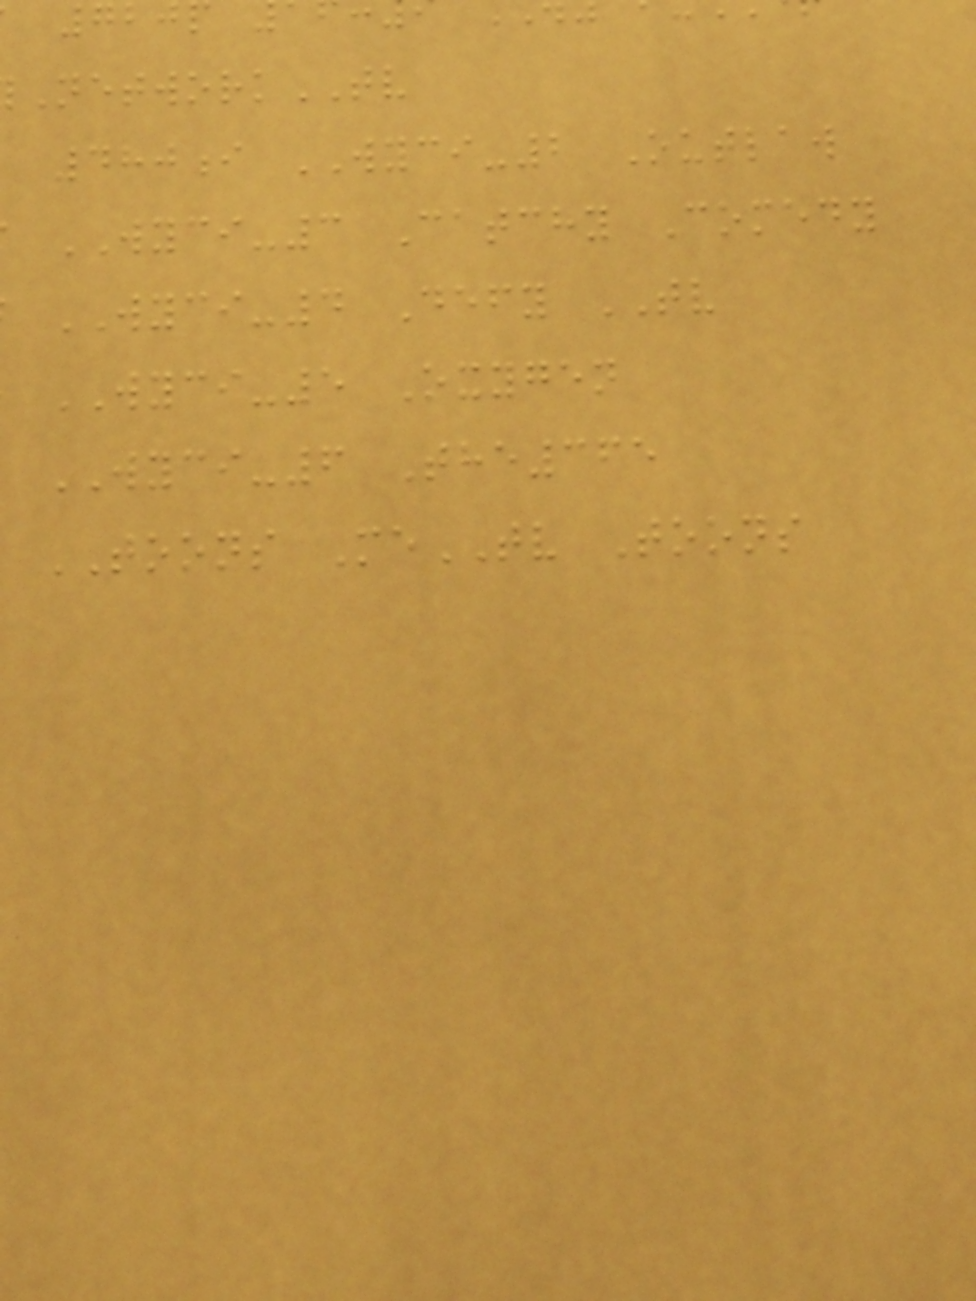NetworkTV
480i WYCI-2 Outlaw
WYCI-3 Catchy Comedy
WYCI-4 Defy TV
WYCI-5 Oxygen
WYCI-6 The365
TOONS MeTV Toons
